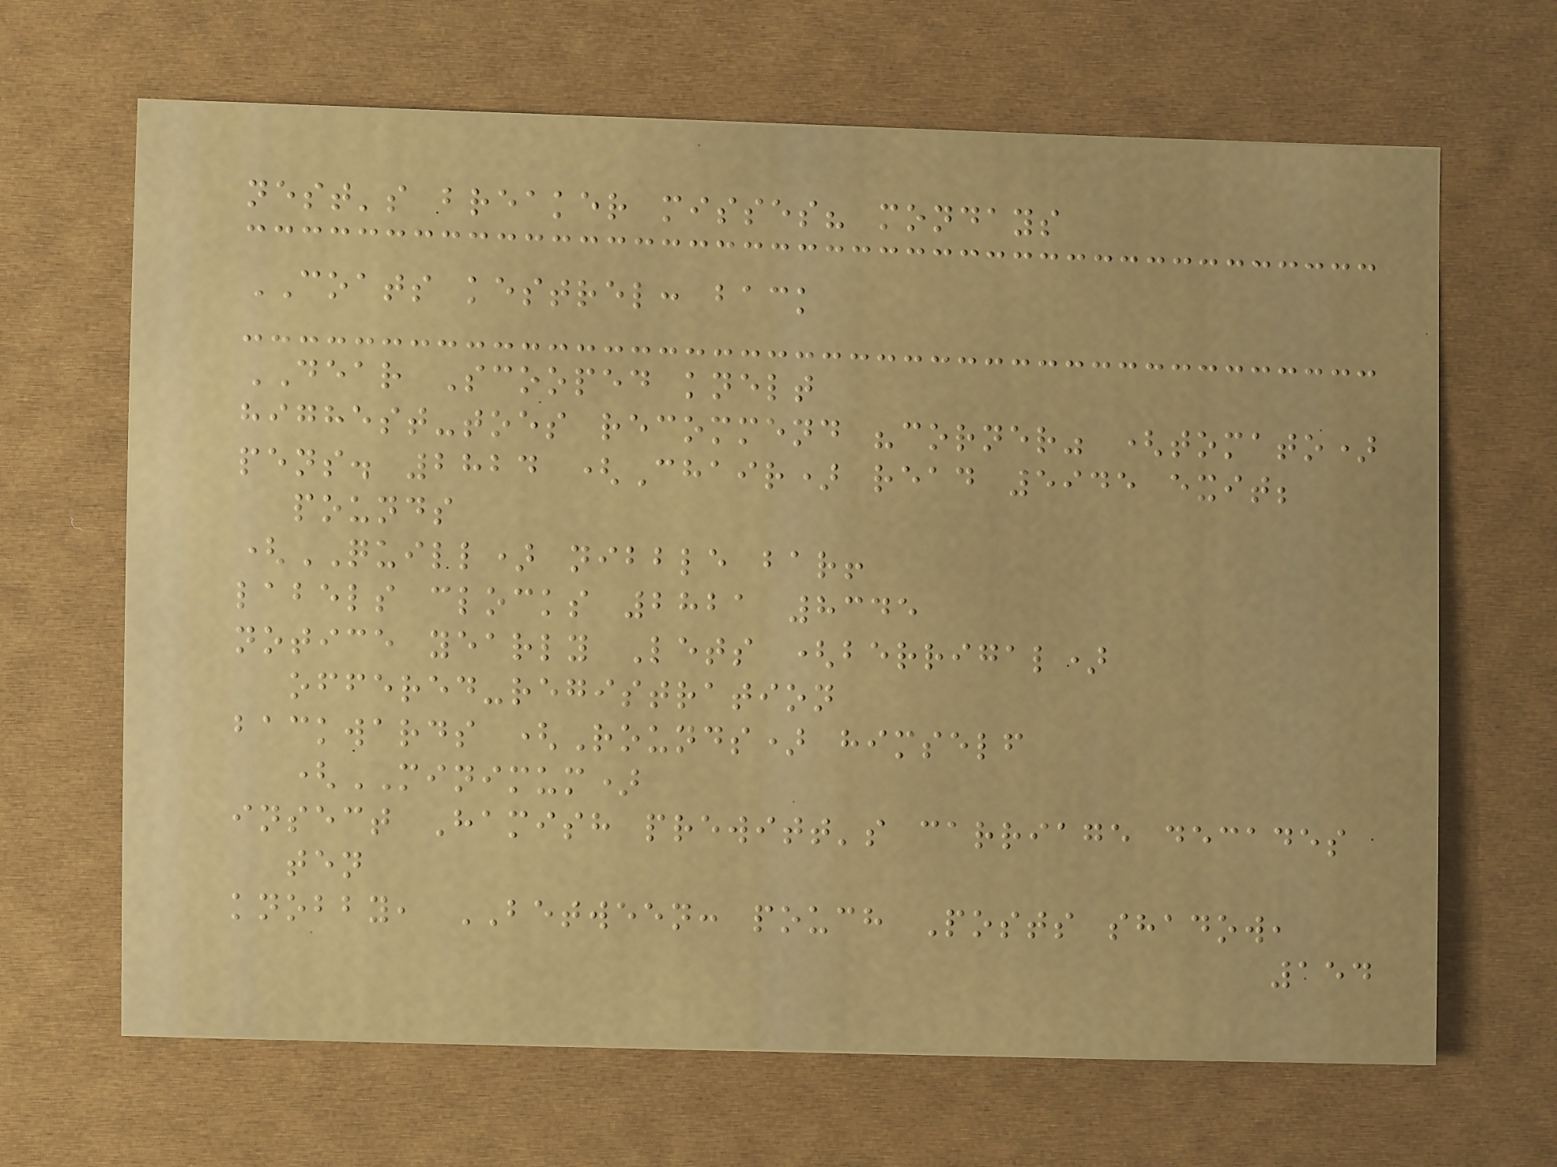nest's breaker misses? mondays
COATS kestrel: back
DEAR Scooped knelt
highest-toes recommend "corner" (tomato)
pens. 2824 (Chair) read 5945 exit;
pounds
(QUILL) nibble bar!
labels clocks 2821 8345
notice yearly Lets (berrigal)
offered-registration
backwards (Rounds) himself
(MINIMUM)
insect Hamish prewitt's carriage decades
ten
knobby, BETWEEN: pouch Posts shadow,
154
